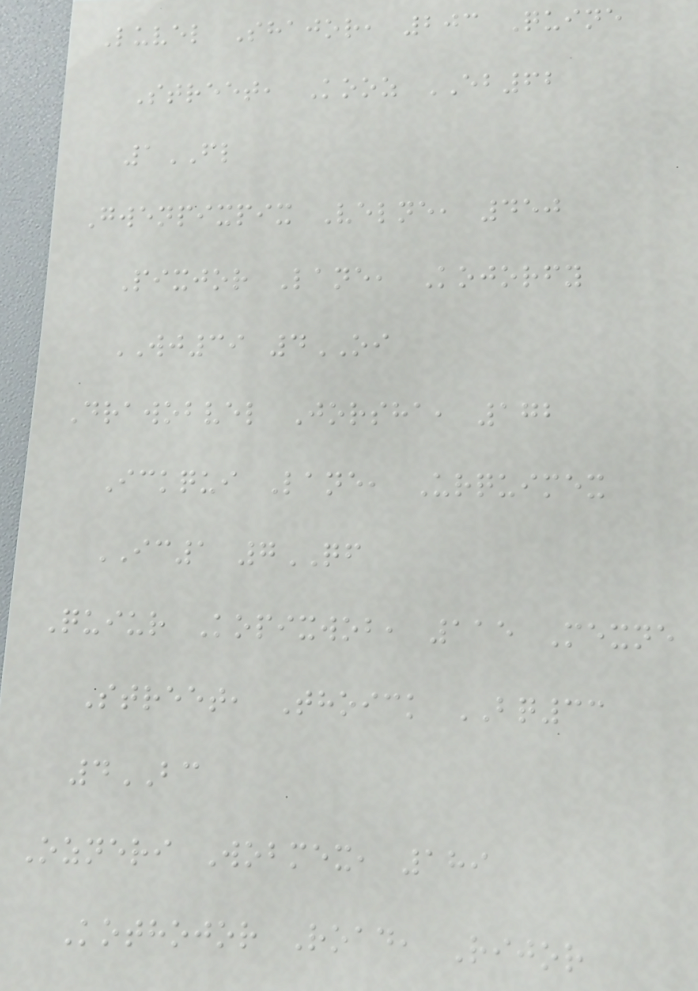Luvel Shajor, 203 Quine
Street, Kooz EB62
1FL
Gwenpixpix Velne, 450
Pixjor Lane, Kojorfy
WJ39 4OI
Drawobvel Jorsha, 172
Ickqui Lane, Urquimex
IC1 7QF
Quiur Kopixwob, 115 Mexne
Street, Thoick BQ33
4BC
Ozneri Wobmex, 189
Kothojor Road, Rijor
